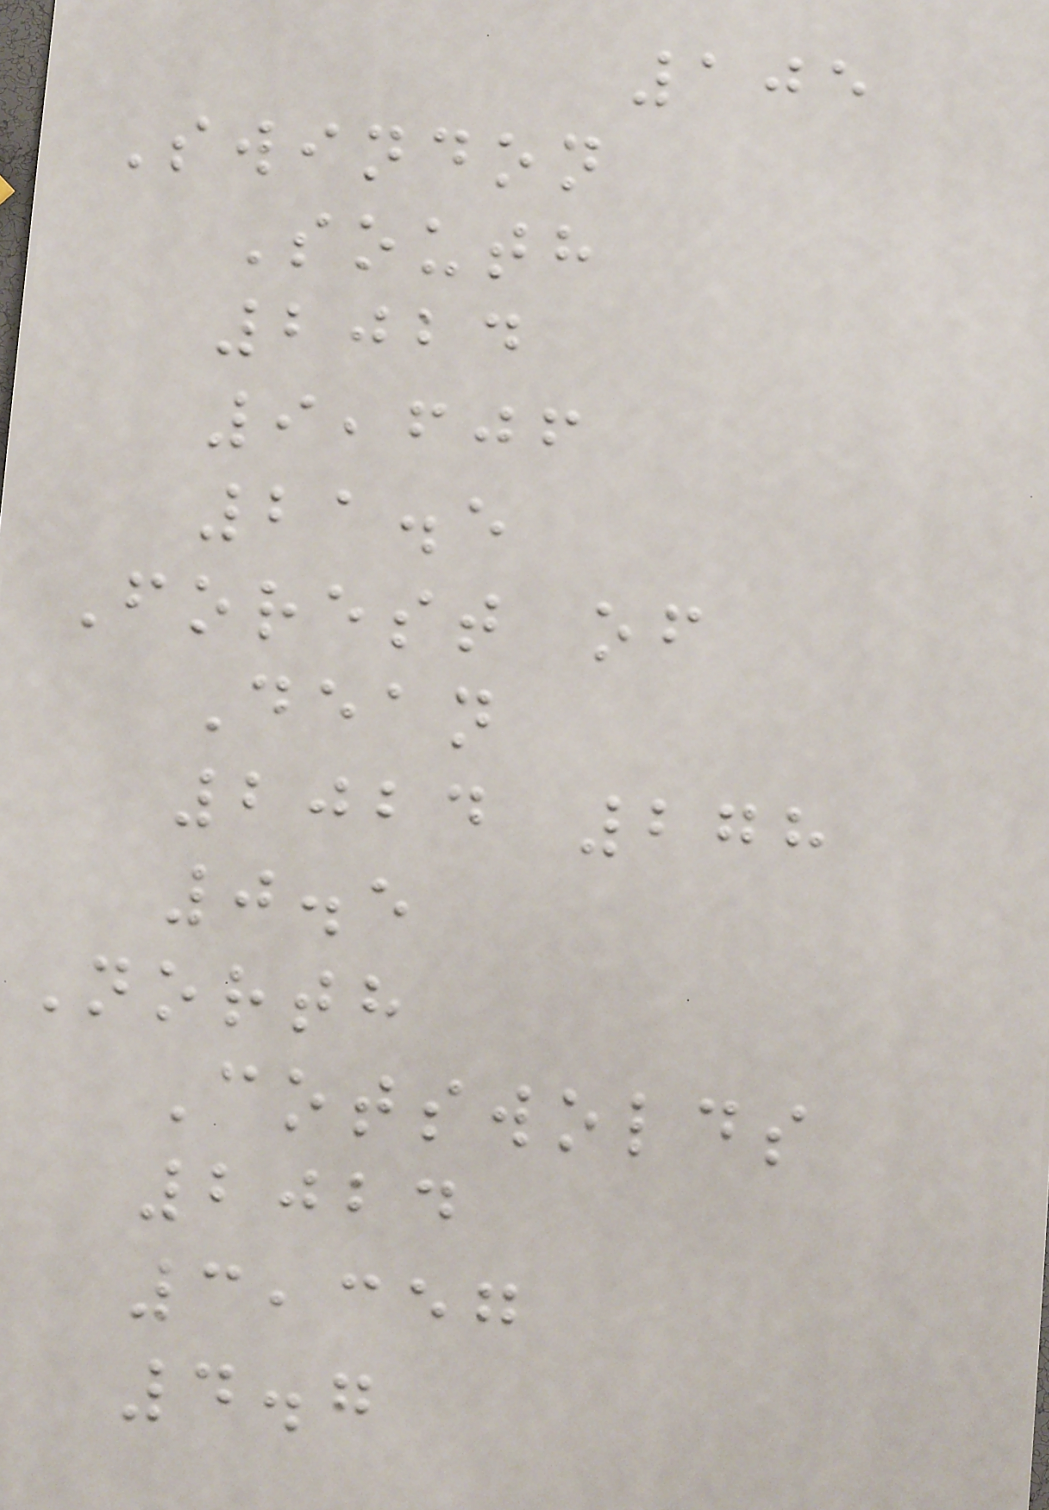105
Swindon
South
2024
9,606
21.5
Forest of
Dean
2024 278
0.5
North
Cotswolds
2024
3,357
4.7
